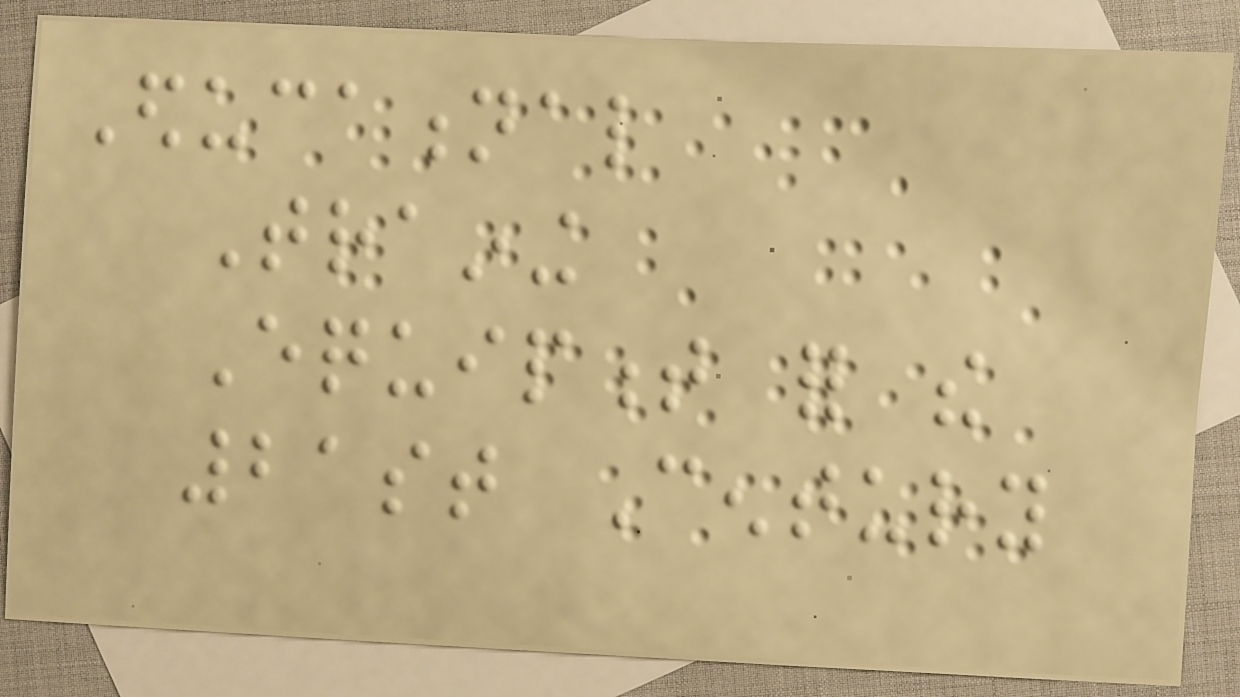Educational
Training
Equipment for the
21st Century
